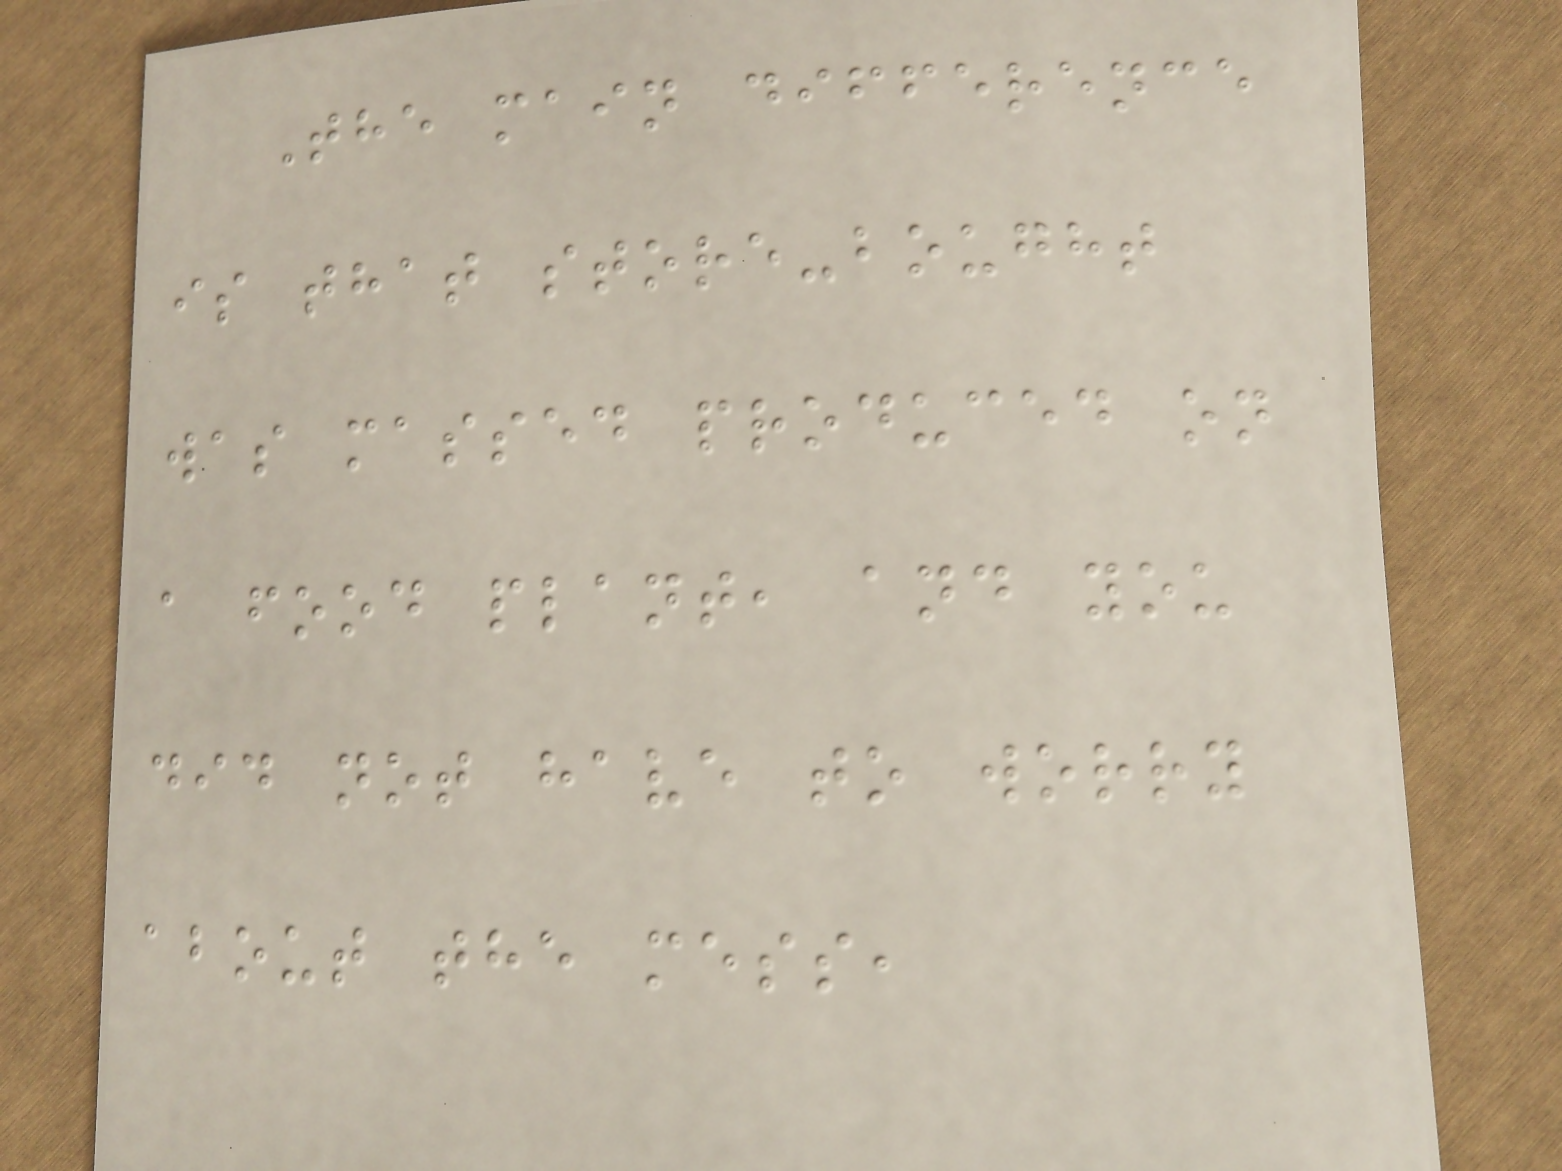The main difference
is that store-bought
was massed produced on
a food plant, and you
did not have to worry
about the mess,
